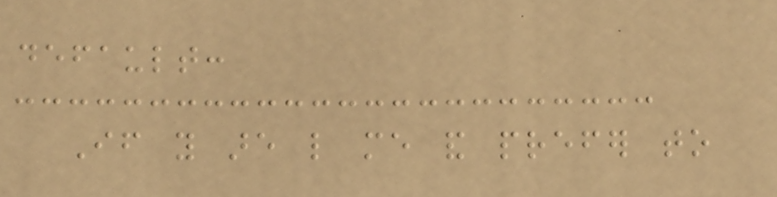default:
If you are like me and prefer to
